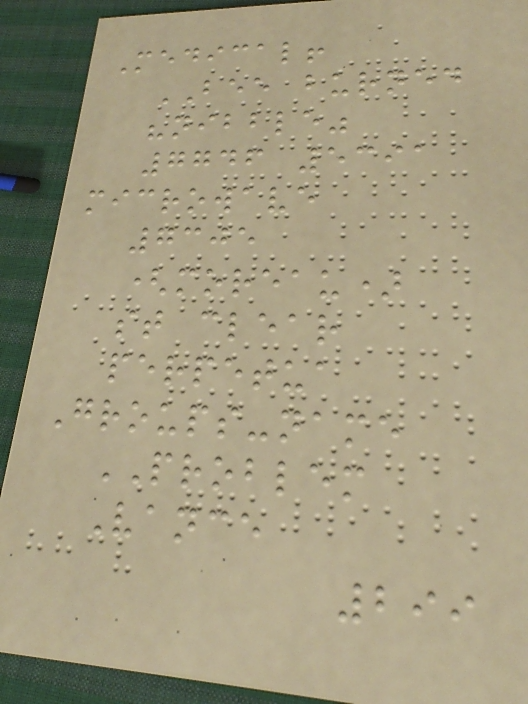Medical!
BEE burned
"nibble"
7746 5391
microwave
7305
(moreau)
st clear
perpetua
Groups-name
PROBLEM
Vance
299
